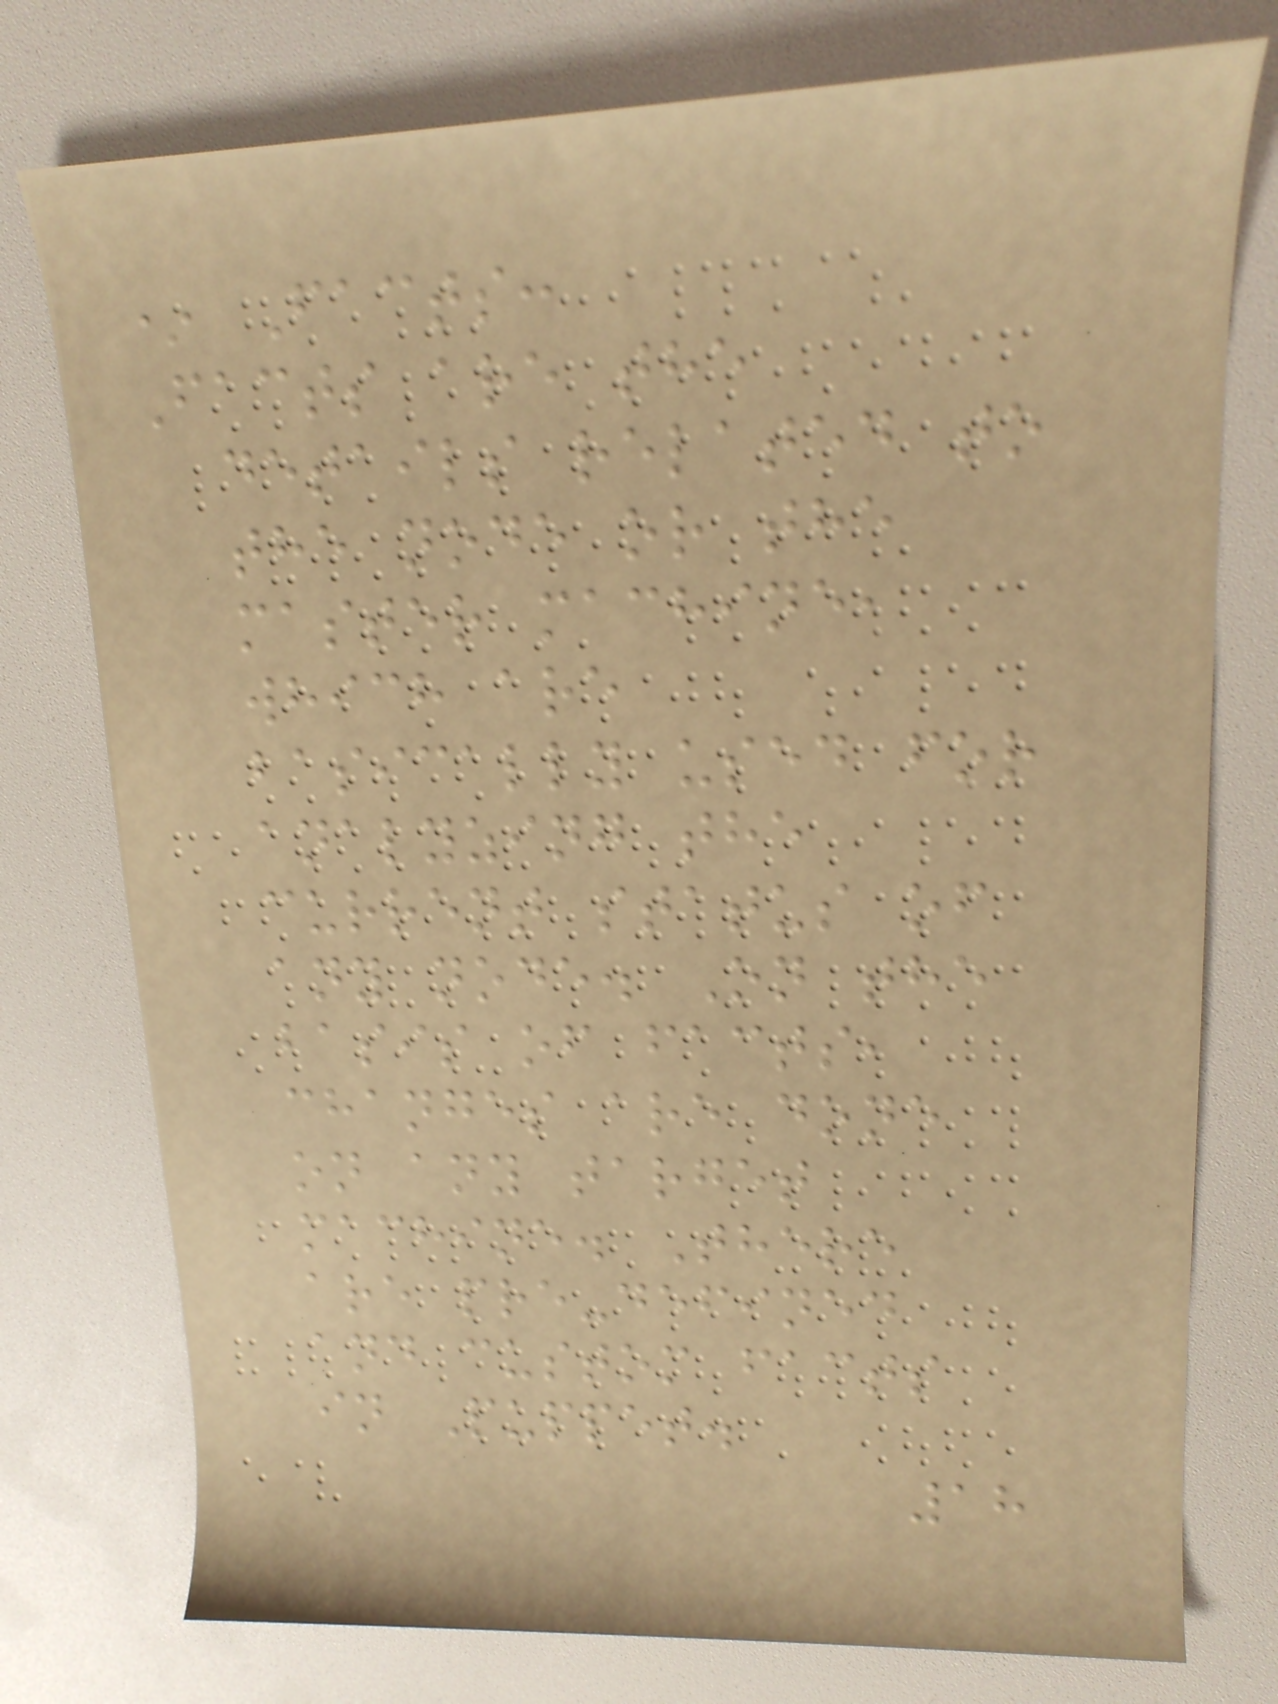* Facts:
Facts are the
details related to
the node or the
master machine,
which are
basically used for
analyzing the
current status of
any node. On the
basis of facts,
changes are done
on any target
machine. There
are pre-defined
and custom facts
in Puppet.
18
